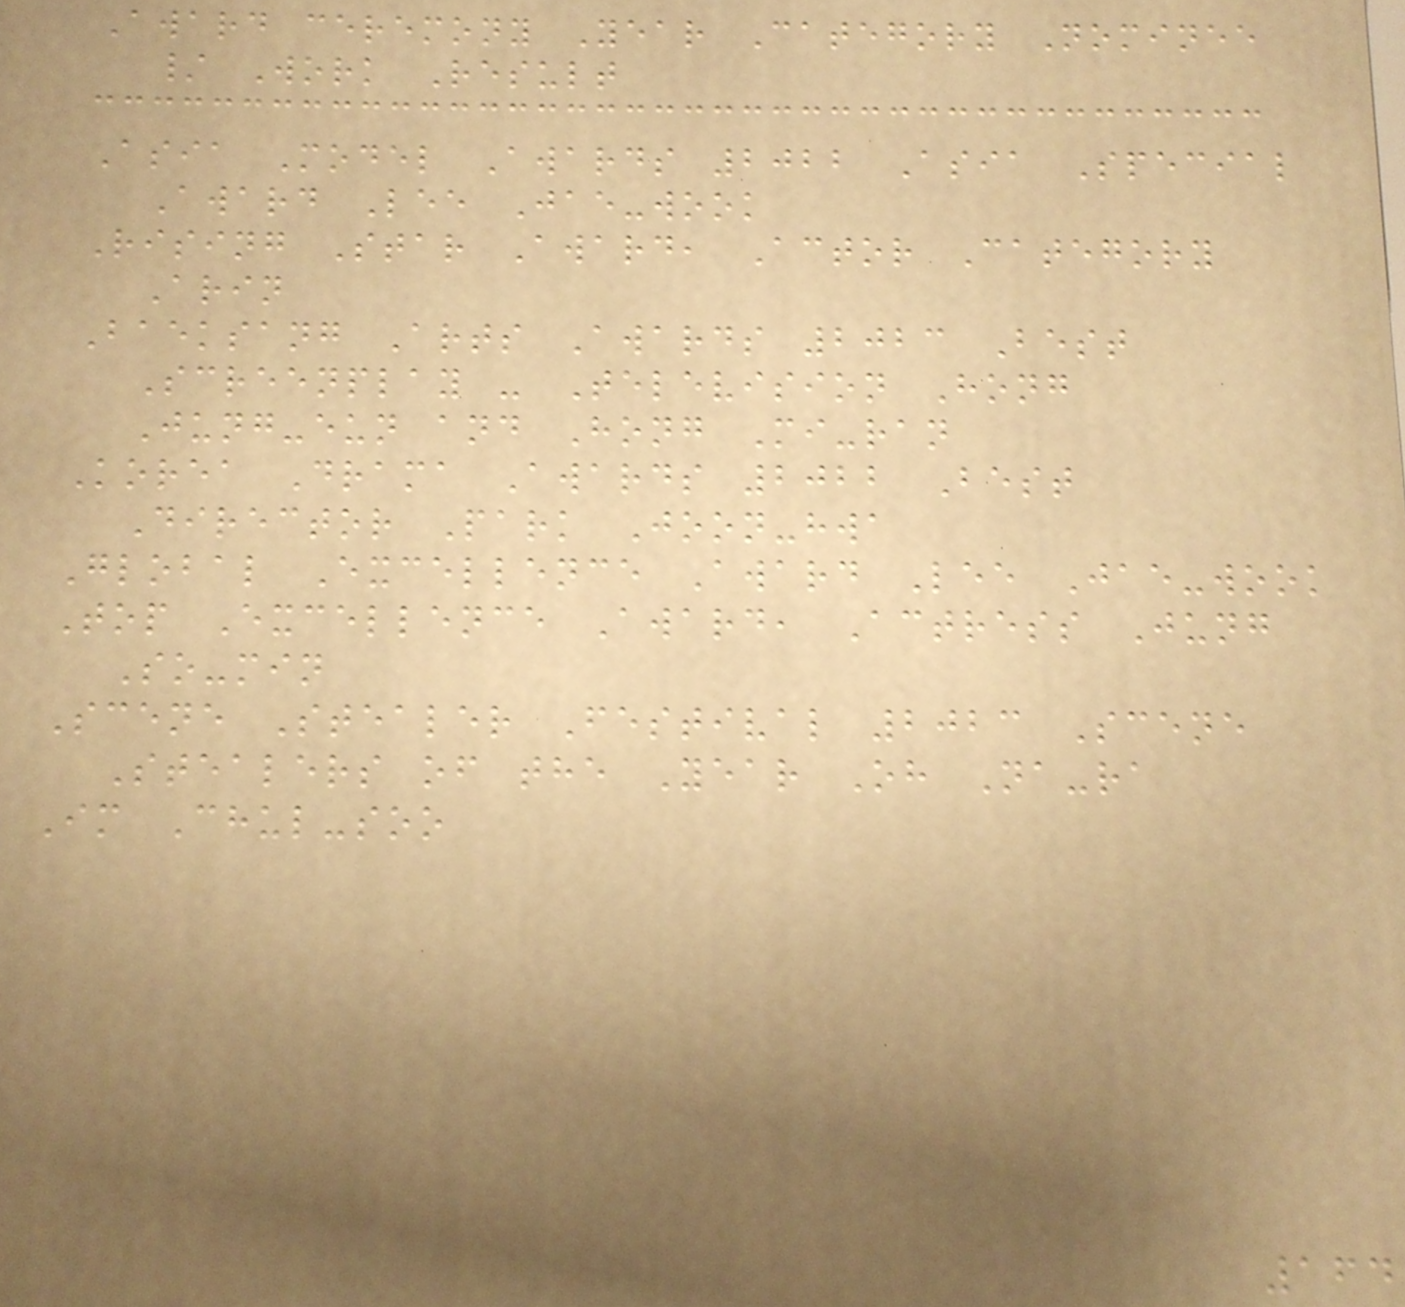Award ceremony Year Category Nominee
/ Work Result
Asia Model Awards 2022 Asia Special
Award Lee Jae-wook
Rising Star Award, Actor Category
Arin
Baeksang Arts Awards 2023 Best
Screenplay - Television Hong
Jung-eun and Hong Mi-ran
Korea Drama Awards 2022 Best
Director Park Joon-hwa
Global Excellence Award Lee Jae-wook
Top Excellence Award, Actress Jung
So-min
Scene Stealer Festival 2023 Scene
Stealers of the Year Oh Na-ra
Im Chul-soo
164
